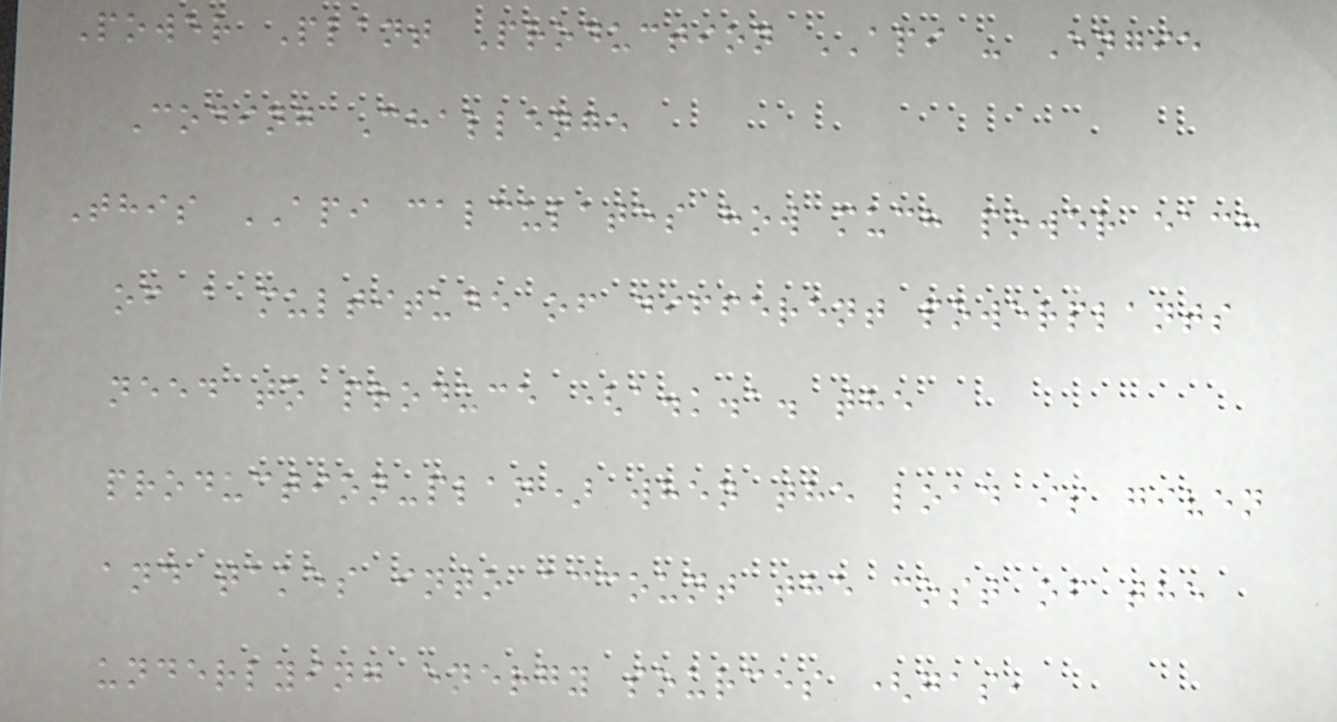Power Plant Production API - Engie
Coding Challenge
This API calculates how much power each
of a multitude of different powerplants
need to produce (a.k.a. the
production-plan) when the load is given
and takes into account the cost of the
underlying energy sources (gas,
